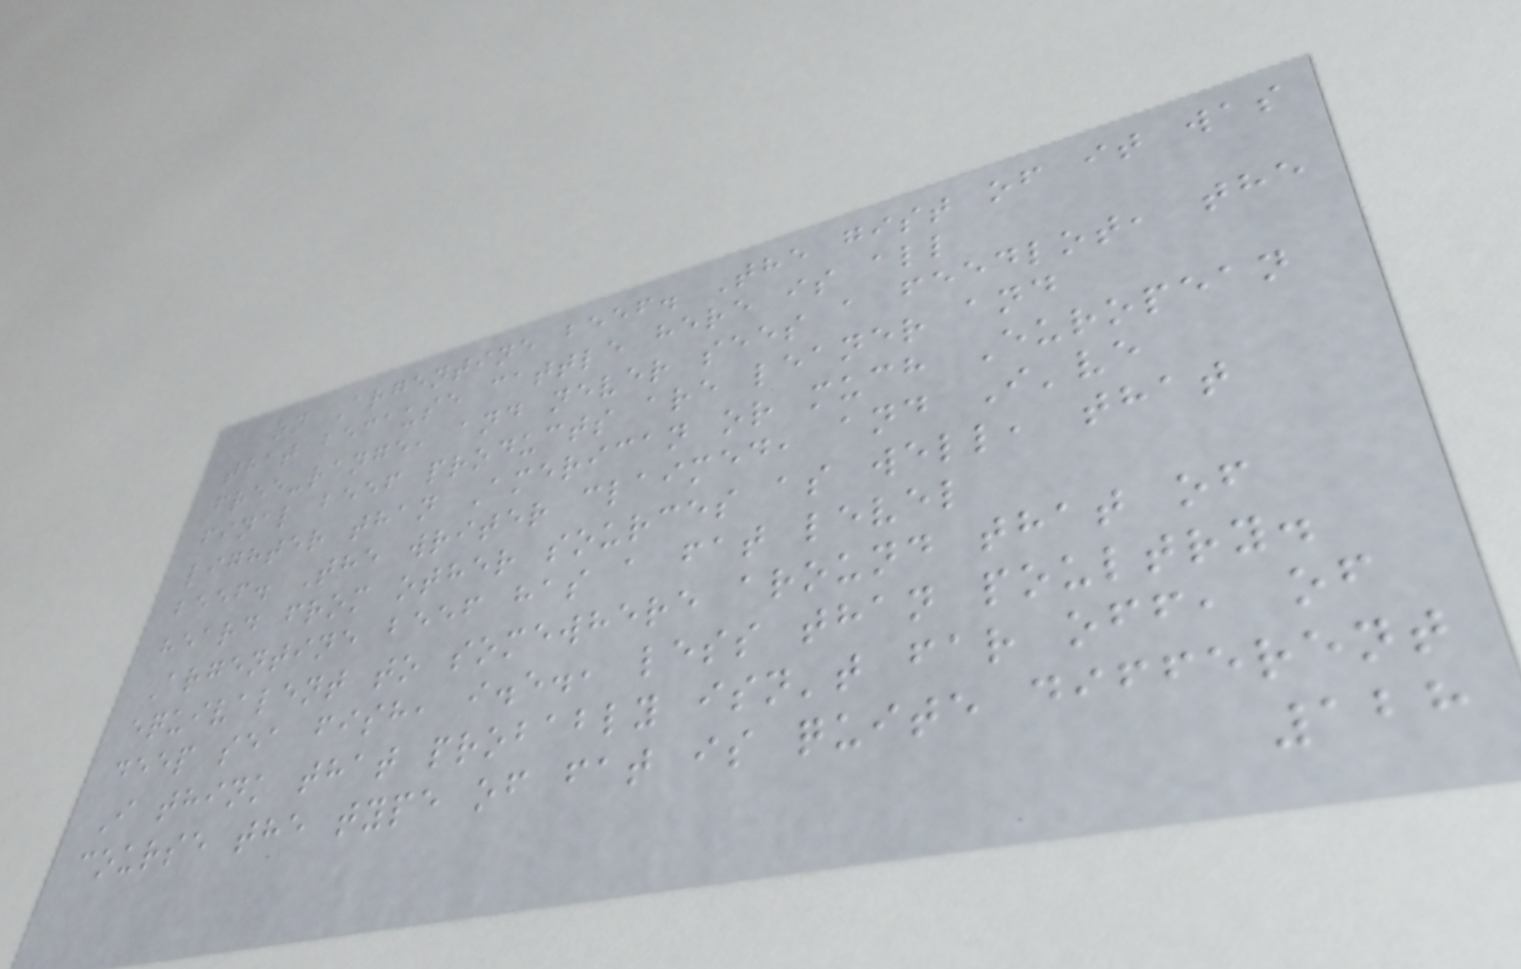on Argentine beef. The gist of it was
that because cattle here is all
free-range, and never sees a feedlot, the
final beef products are leaner and
lighter than American or much European
beef. The writer claimed, and I've
heard from other sources as well, that
Argentine beef has a fat level
equivalent to somewhere around that of
deep sea fish, i.e., less than poultry.
I think that probably isn't far off, of
course the type of fat is quite different
128
